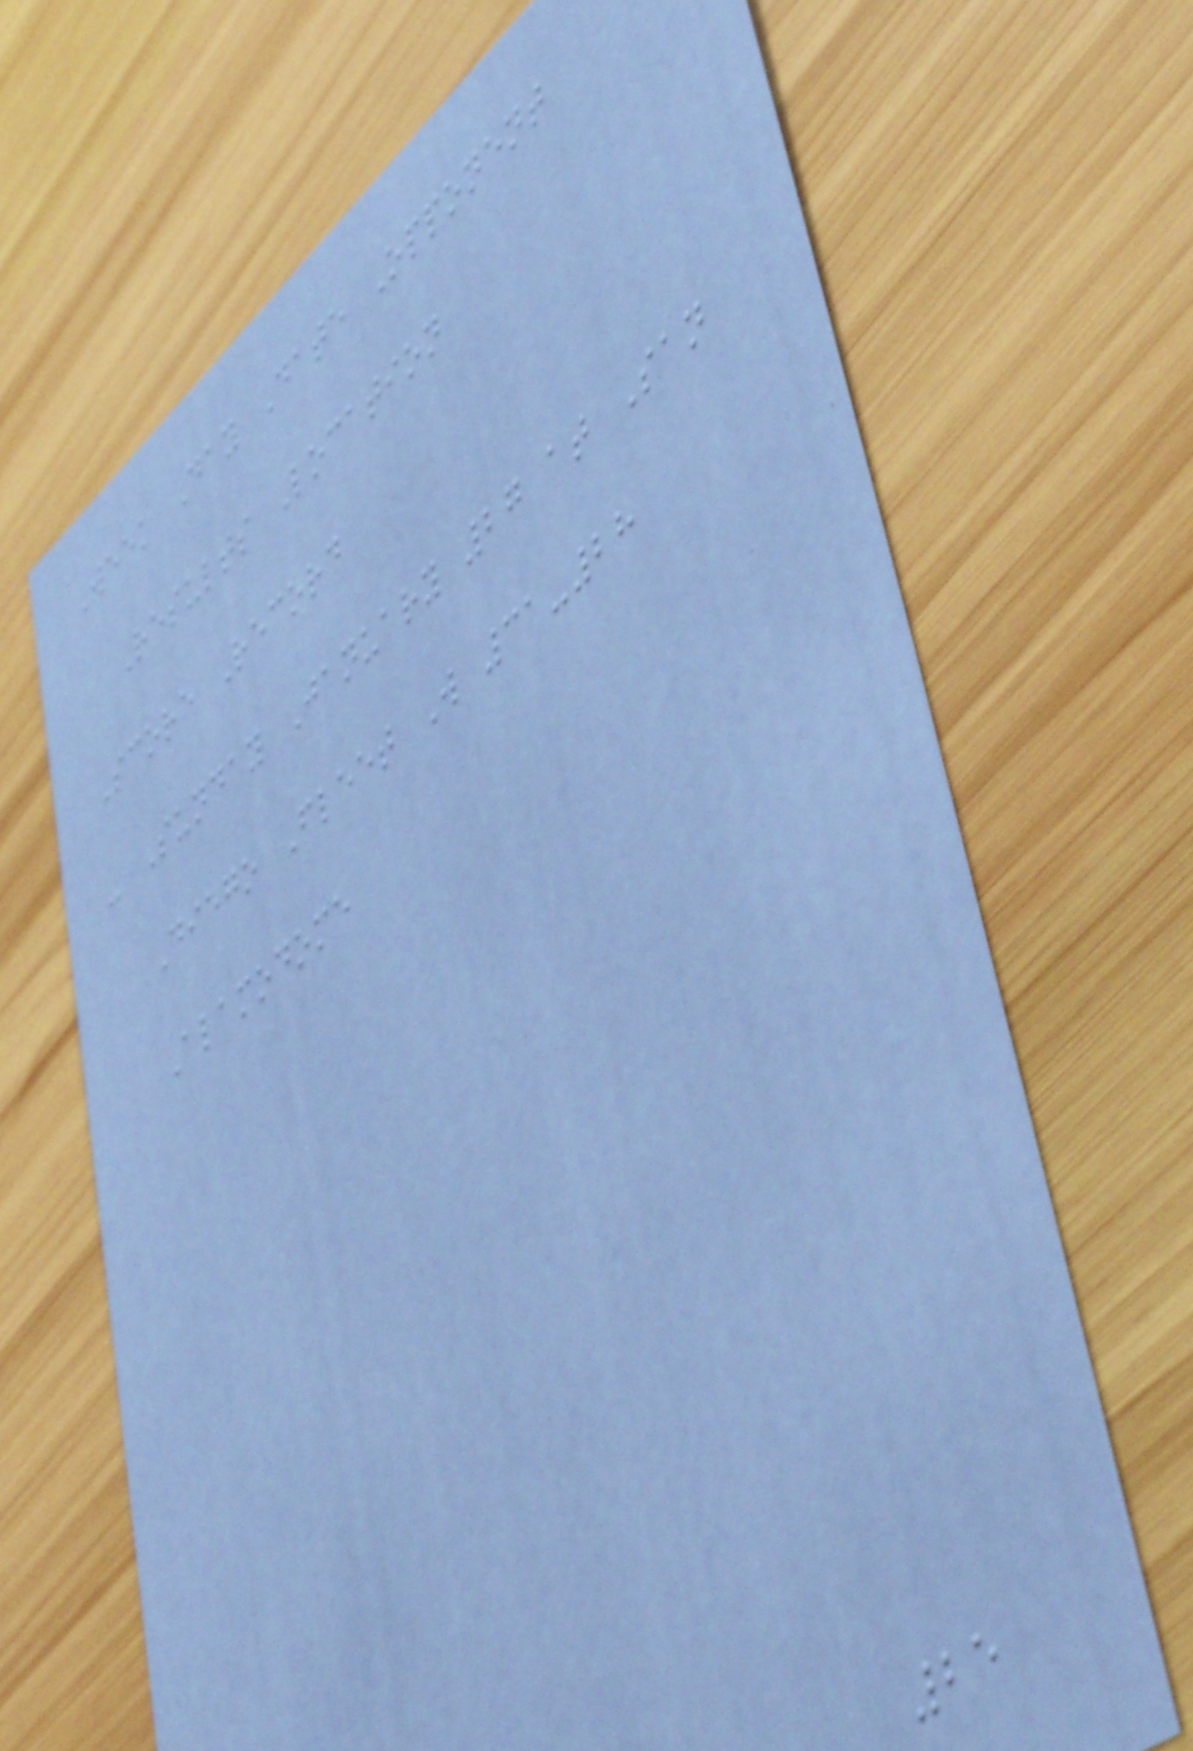Week Day Date Opponent
Results Location
Score Record
- Sunday January 27 at San
Diego Fleet W 31-28
Alamodome
25
